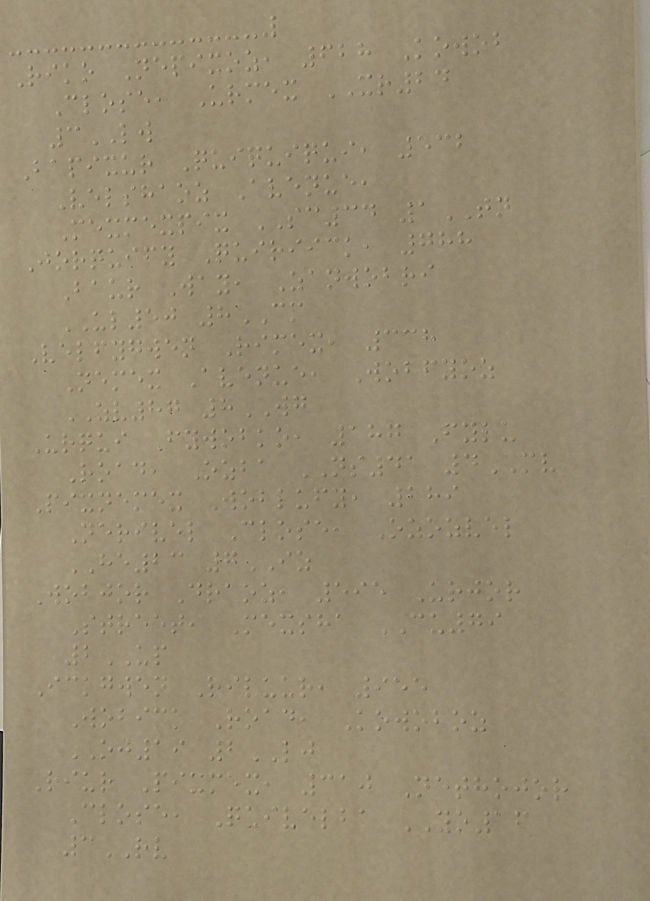Riko Nepixoz, 628 Kowob
Close, Urmex XR24
3LW
Bapixur Quiquiqui, 532
Velshaoz Avenue,
Mexmexpix SC34 1TN
Jorquify Quiriick, 788
Baur Way, Zanwobri
UL50 8CM
Velfygwen Rimex, 338
Nemex Avenue, Wobfyoz
ZV87 8WG
Urqui Fywobko, 187 Fylu
Road, Ozba NS41 4MV
Pixnemex Woblufy, 289
Nerivel Close, Ozozvel
HE23 7IZ
Wobjor Draoz, 595 Urjor
Street, Mexsha CU79
2UP
Ickgwen Riluur, 955
Wobick Road, Kowoboz
OJ19 2LJ
Riur Pixmex, 310 Nethojor
Close, Quivelba YO16
3RV
